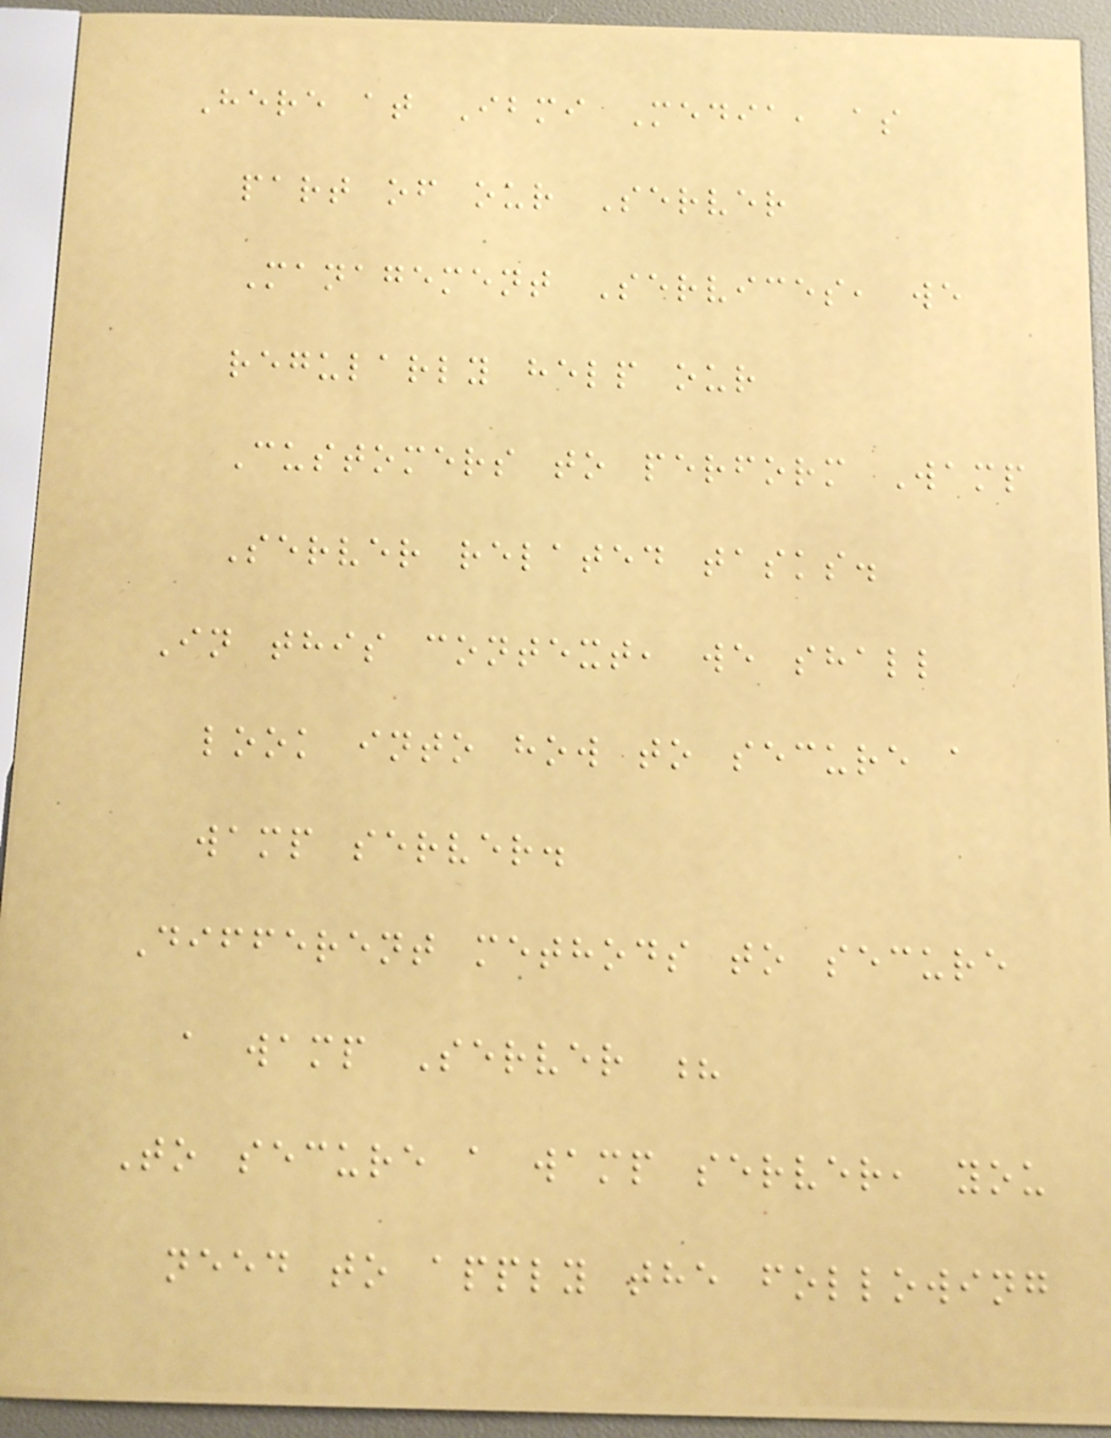Here at Ibmi Media, as
part of our Server
Management Services, we
regularly help our
Customers to perform Wamp
Server related tasks.
In this context, we shall
look into how to secure a
wamp server.
Different methods to secure
a wamp Server ?
To secure a wamp server, you
need to apply the following
